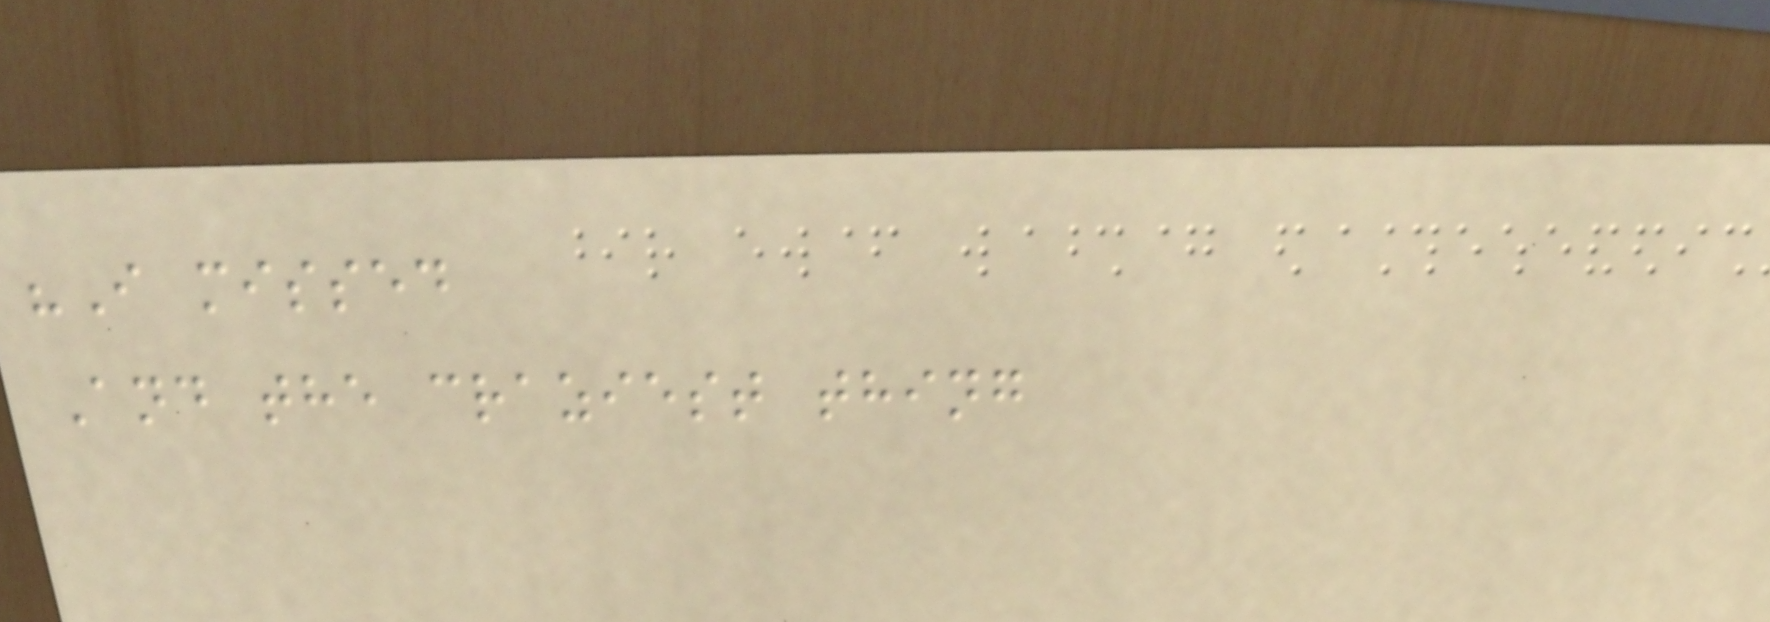"I missed
And the craziest thing
